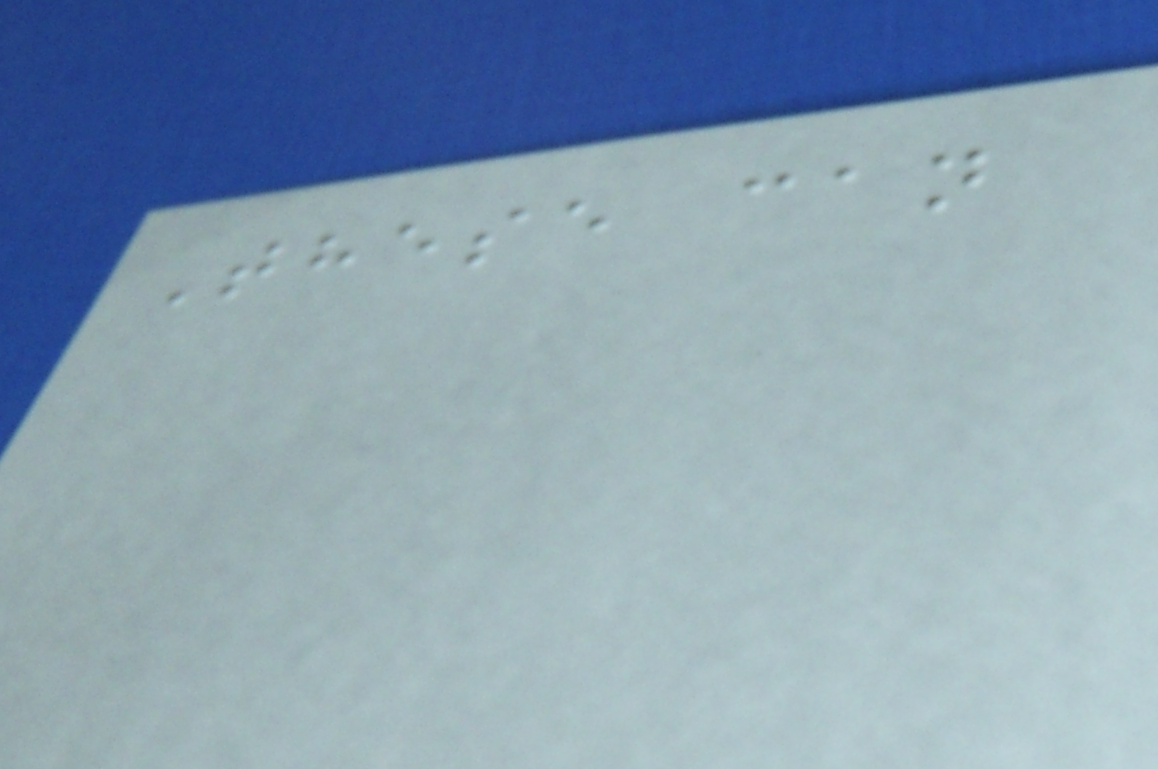These can
